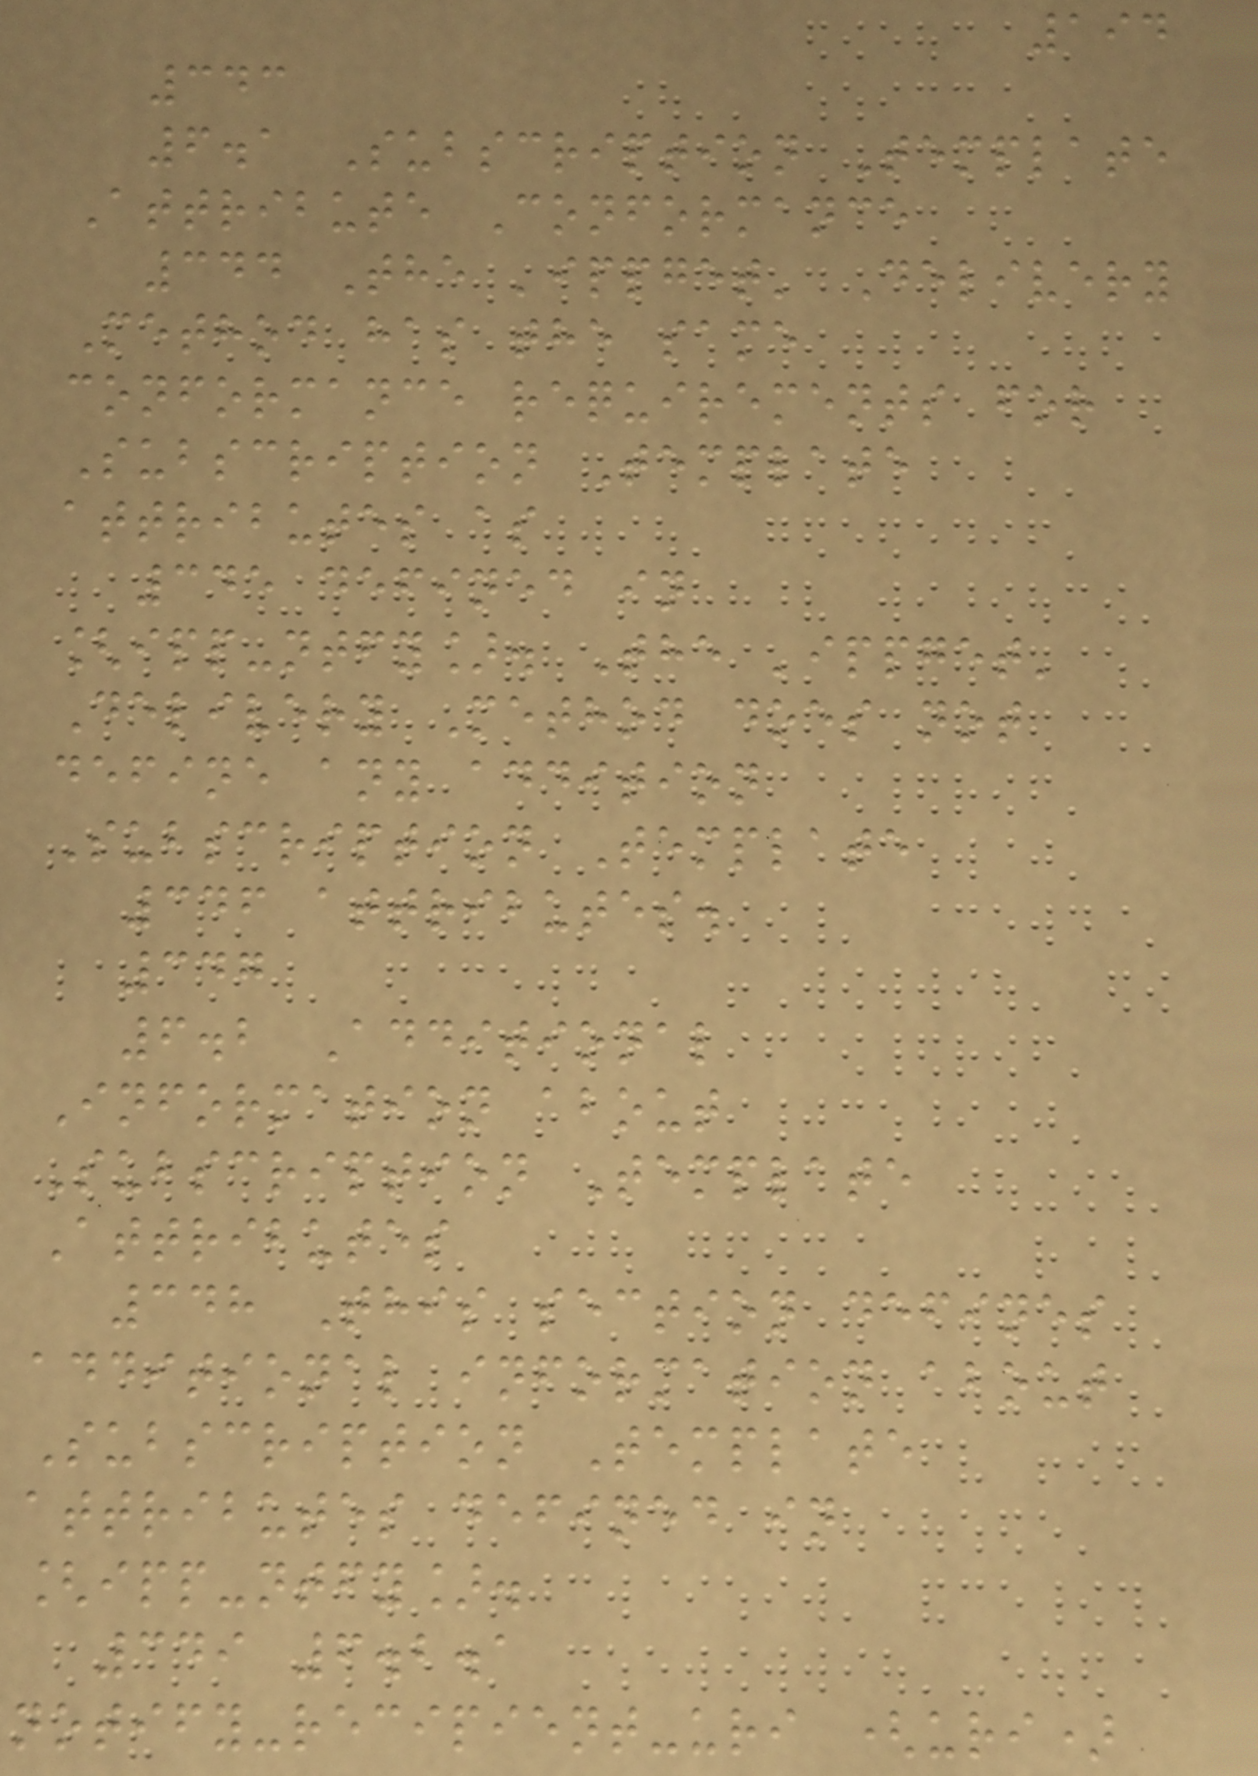194
343
6.1 Subscription Template
Attribute Conformance
344 The 'ippget' Delivery
Method has the same
conformance requirements for
Subscription Template
attributes as
345 defined in
[ipp-ntfy]. The 'ippget'
Delivery Method does not
define any addition
Subscription Template
346 attributes.
347
6.2 Additional
Information about
Subscription Template
Attributes
348 This section defines
additional information about
Subscription Template
attributes defined in
[ipp-ntfy].
349 6.2.1
notify-recipient-uri (uri)
